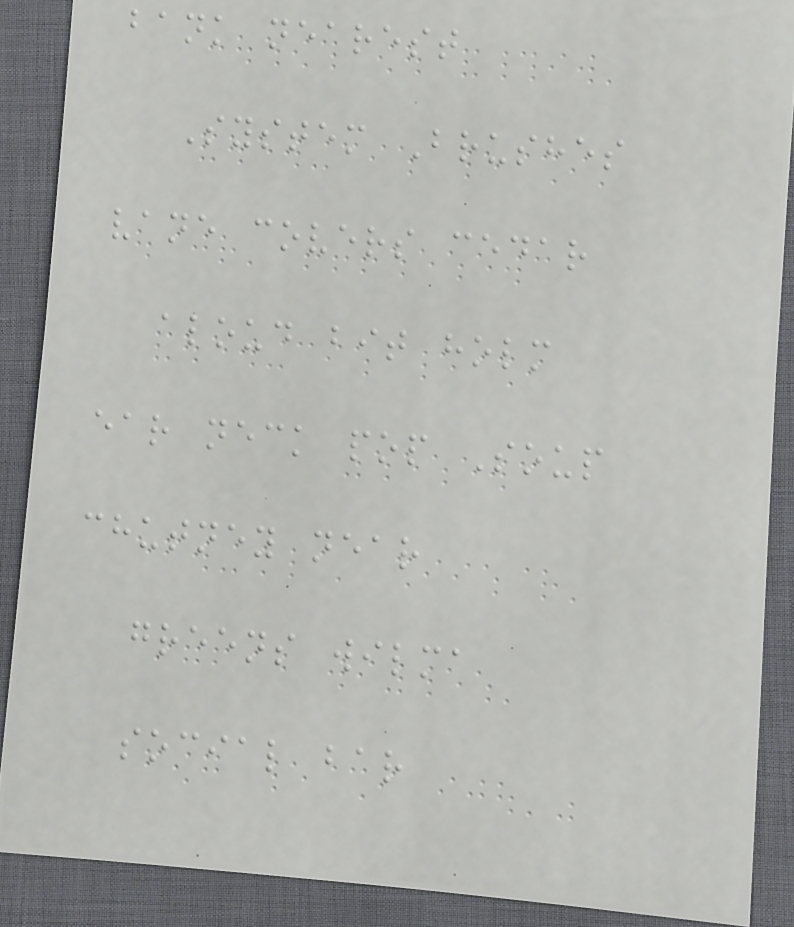bank nearest
System Brushes
vane covers cedar
aloud bit holm
ear neck pop Soup
chutney near
greens wilma
social bar
